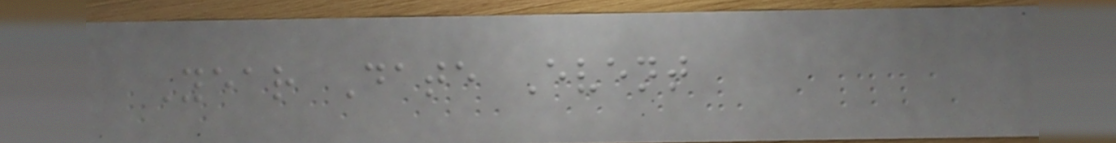Year Date Event
